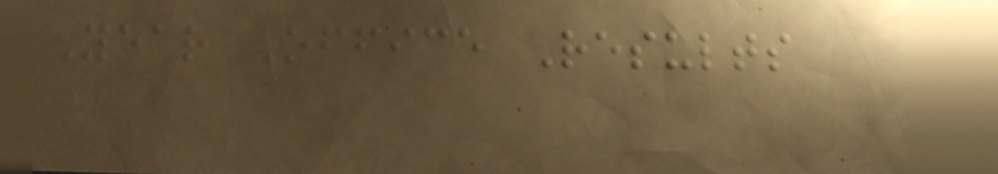Year Office Results
